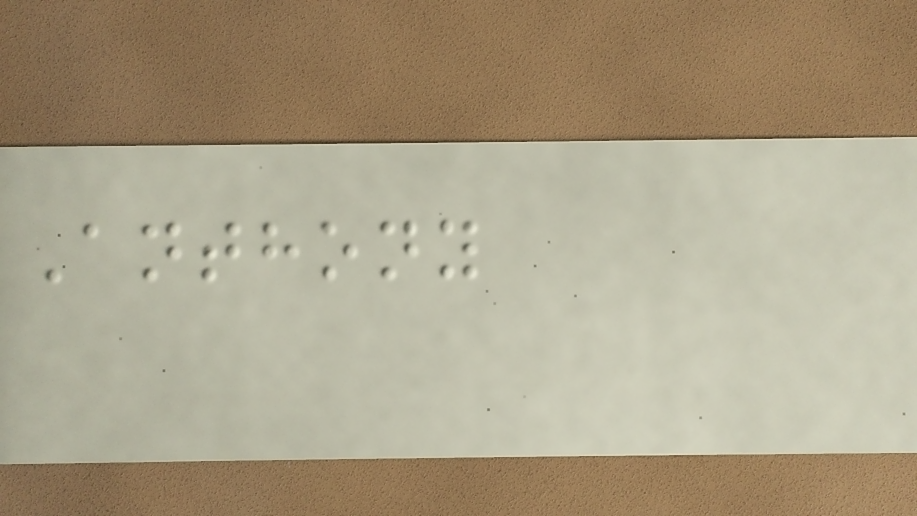Anthony
